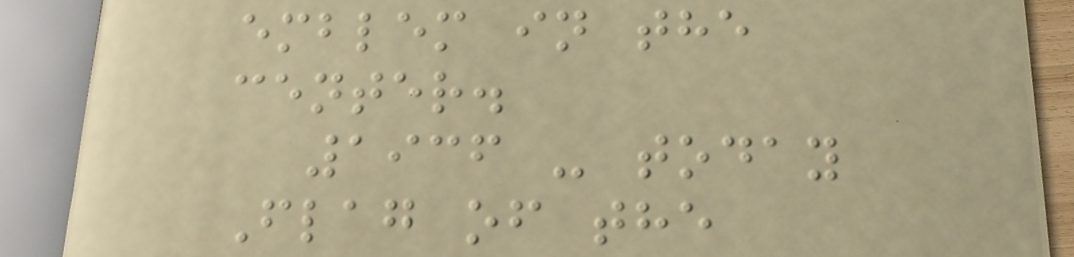emblem in the
center.
1936 - today
Flag of the
